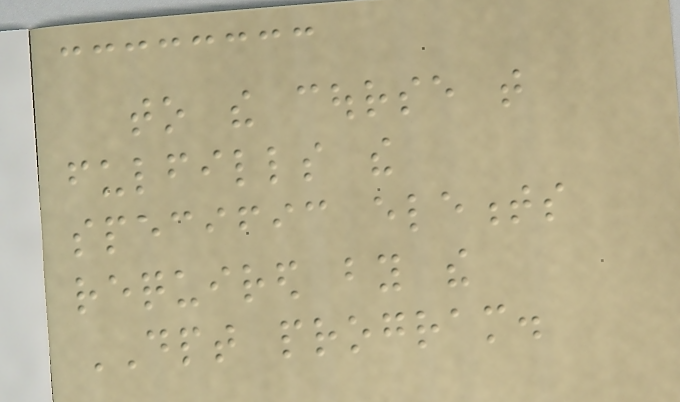to the course that
fulfills the
specific elements
required by the
DPT program.
